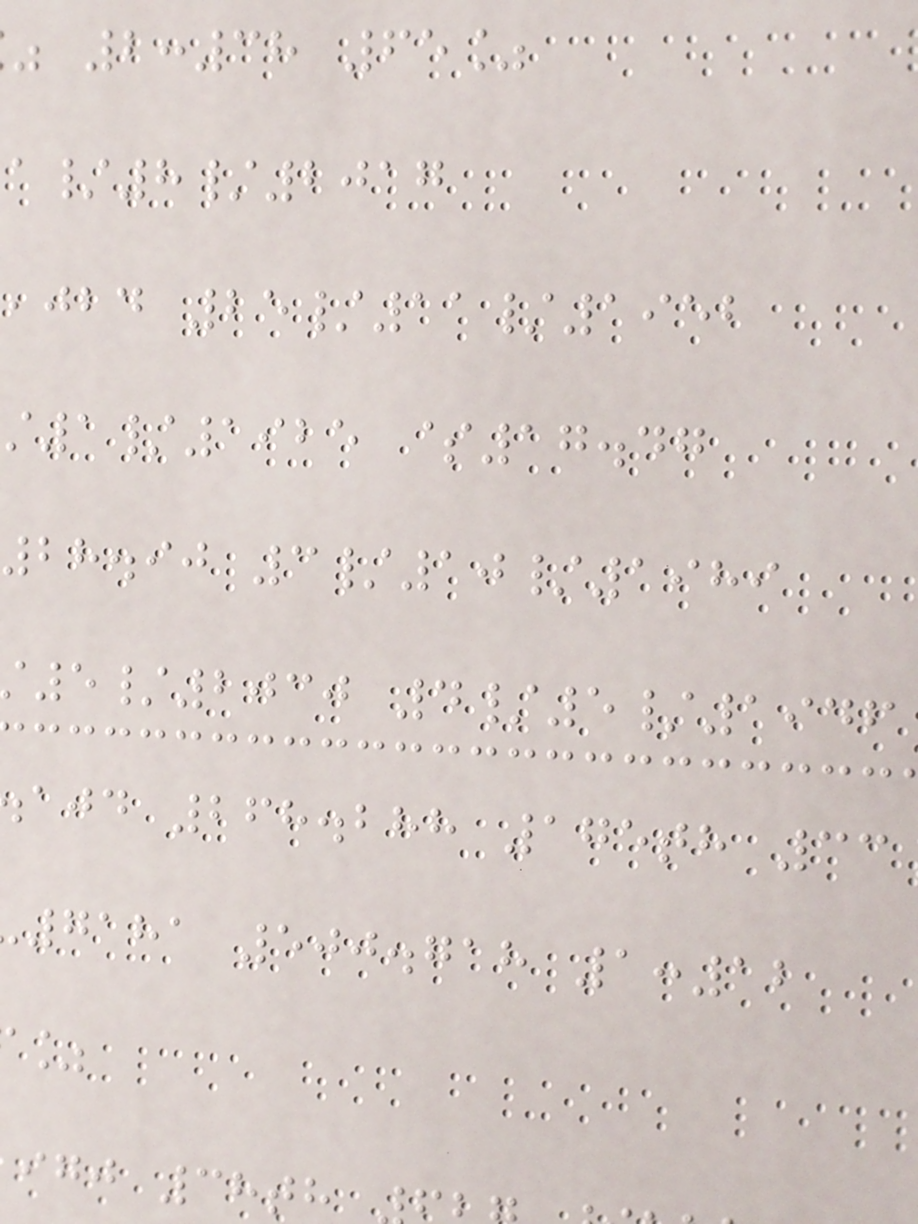2:38 65%
/8/2017
,jbd 25/11/1952
1/1925 $17.47
28.90 3/10/1989
5/2030 4/5/1946
ajd 268.288 175th 33
7181 500.718 1:12
igj 38th
